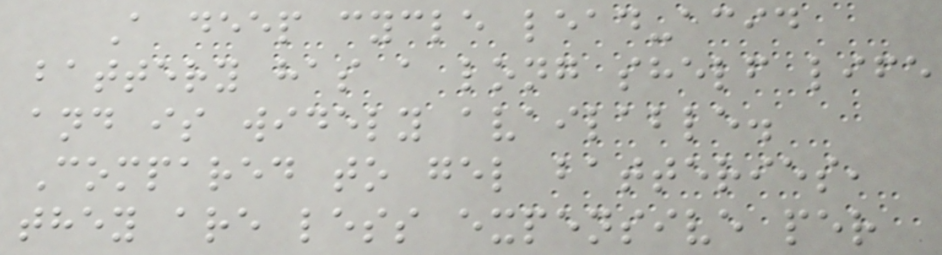A deep cycle lead-acid
battery has a long shelf life
and is widely available.
Compared to gel batteries,
they are less expensive per
